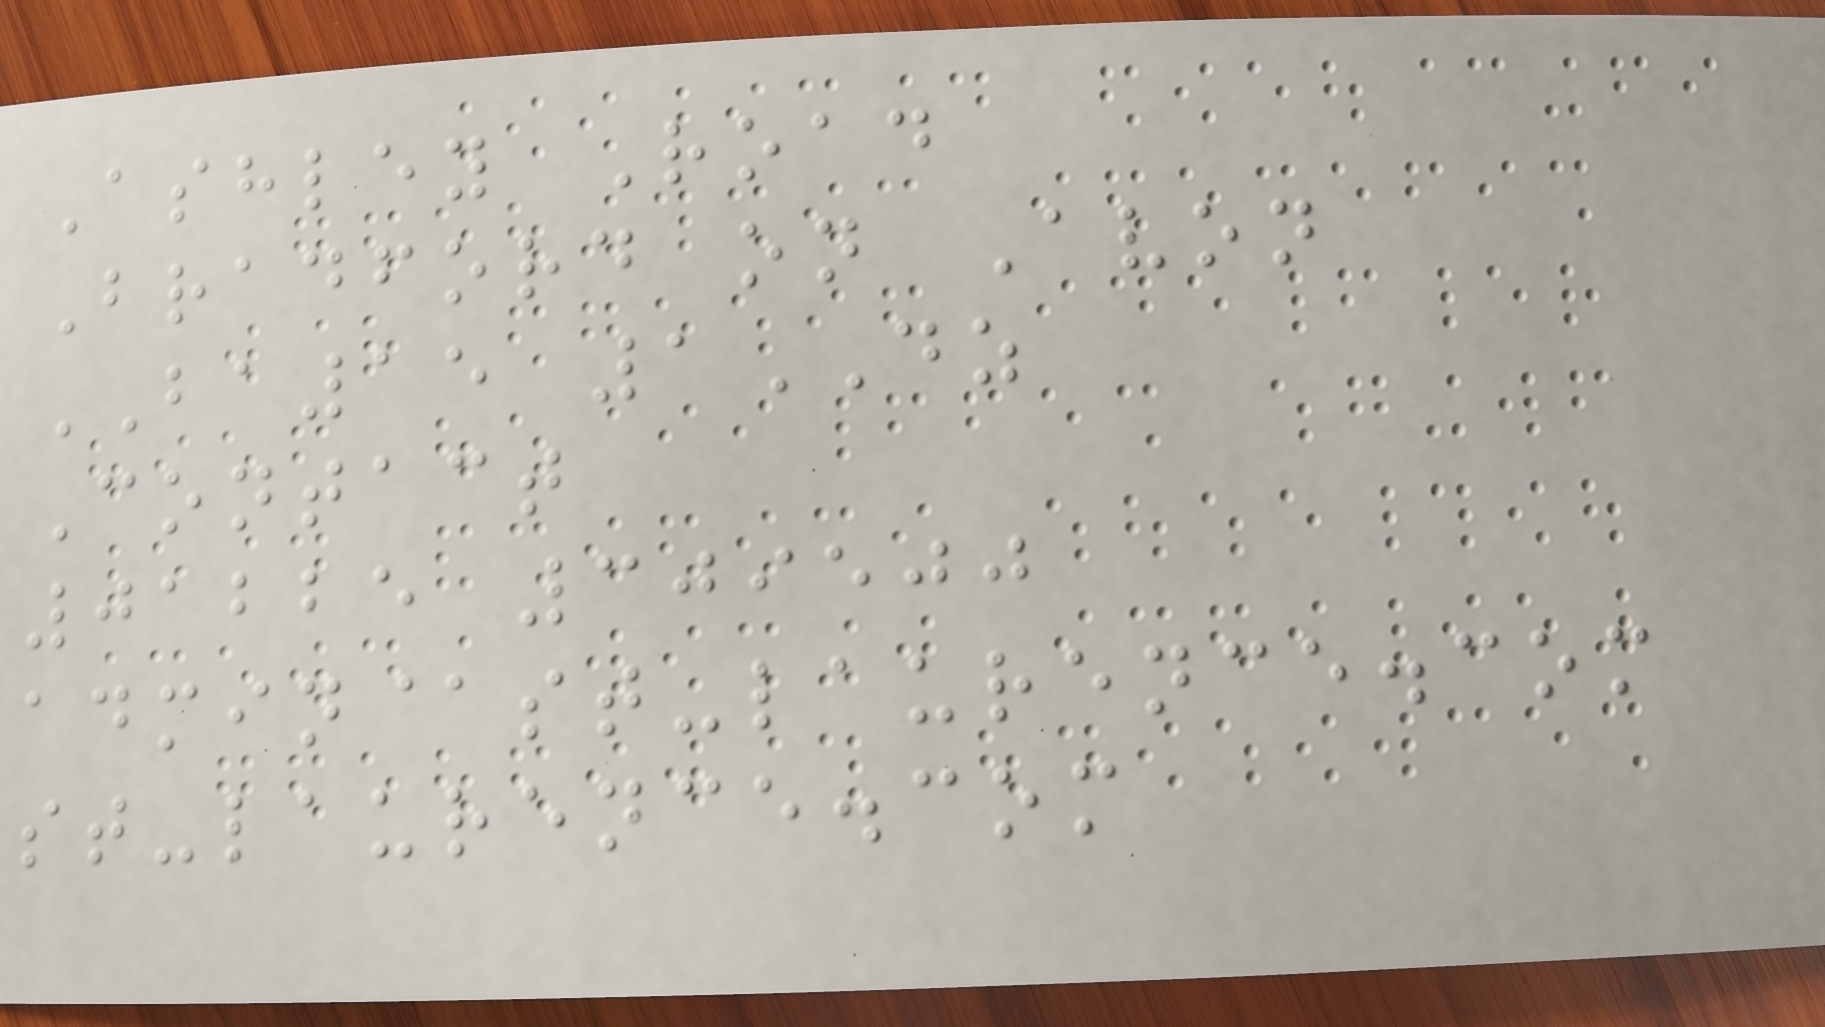Ashley Road
Bradford on Avon
BA15 1DZ
Contact
01225 309500
admin@st-laurence.com
st-laurence.com
